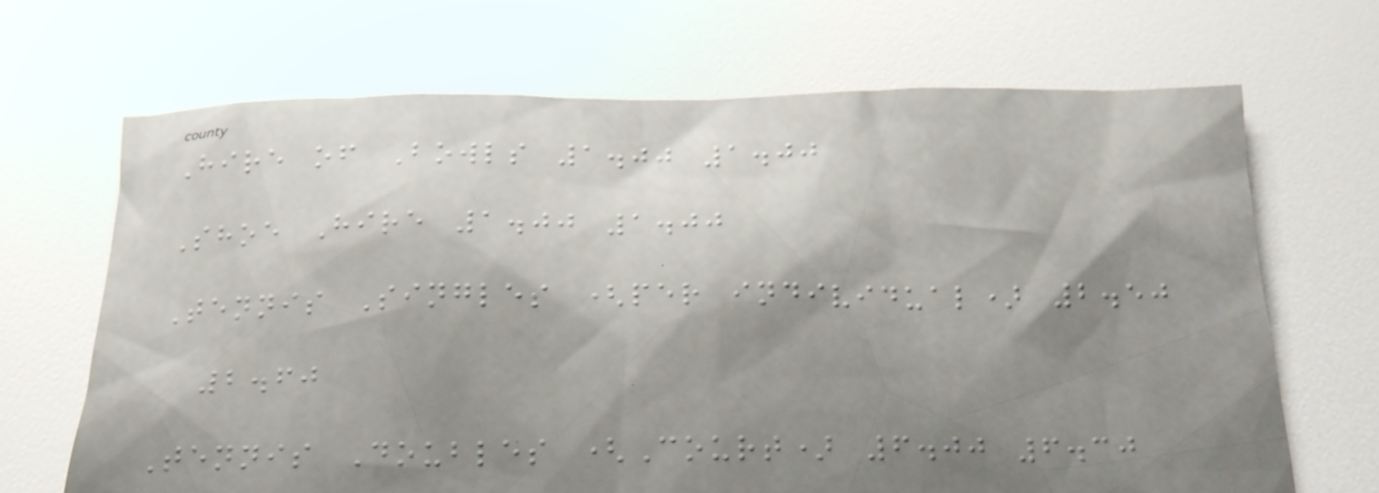Hire of Bowls 1.00 1.00
Shoe Hire 1.00 1.00
Tennis Singles (per individual) 2.50
2.60
Tennis Doubles (Court) 6.00 6.30
